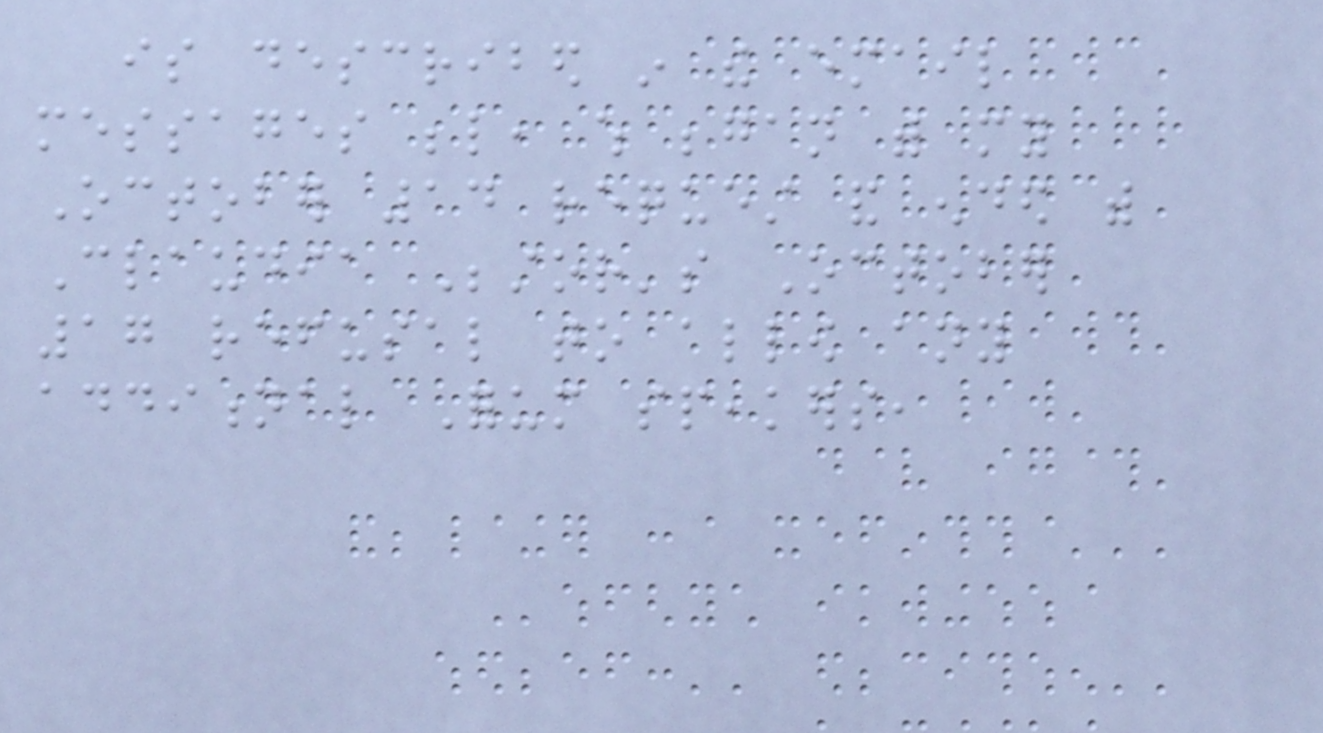is described in the email
messages below, which began with my
October 14 request and ended with
Claudia Bestor's October
17 refusal to allow any
additional Forum speakers,
